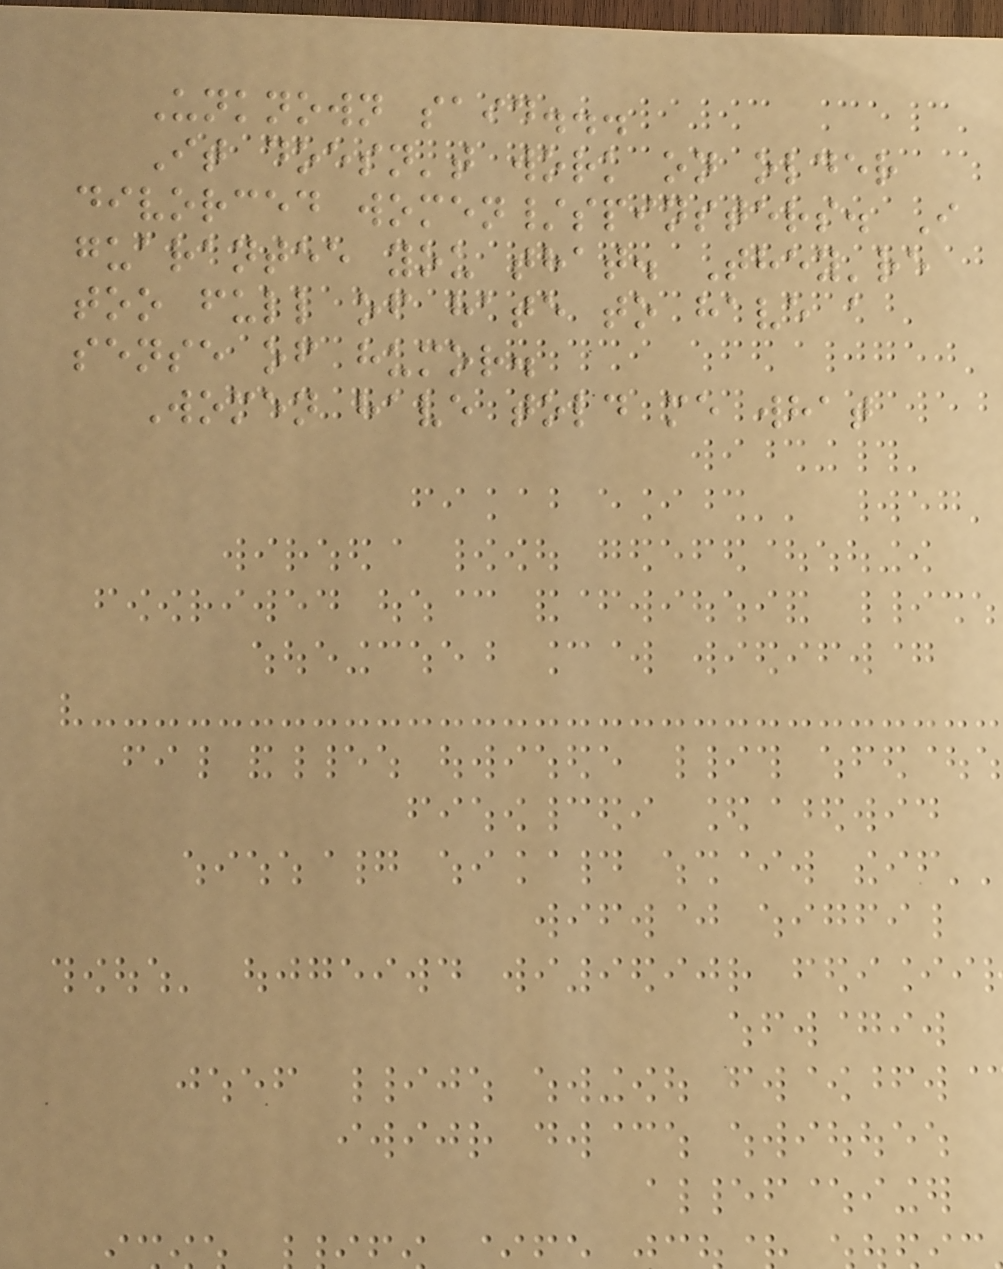Unknown said...
It doesn't work on older
divorced women/spinsters. I
guarantee you that. They're
too full of hate to have a
sense of humor.
Women have told me what
